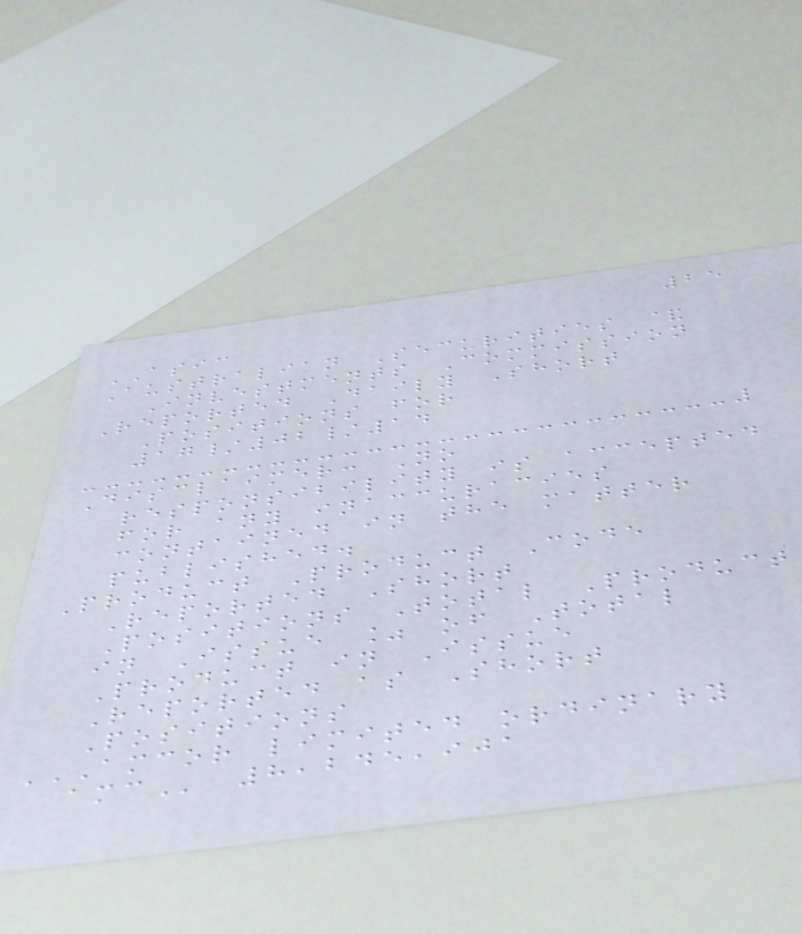25
ASIC
Australian Securities &
Investments Commission
Reported Daily Short
Positions for
17/02/14
Disclaimer: No
responsibility is accepted
for any inaccuracies
contained in the matter
published.
Product Product Code
Reported Short
Positions Total Product
in Issue % of Total
Product in Issue
Reported as Short
Positions
AMCOR LIMITED ORDINARY
AMC 8,245,901
